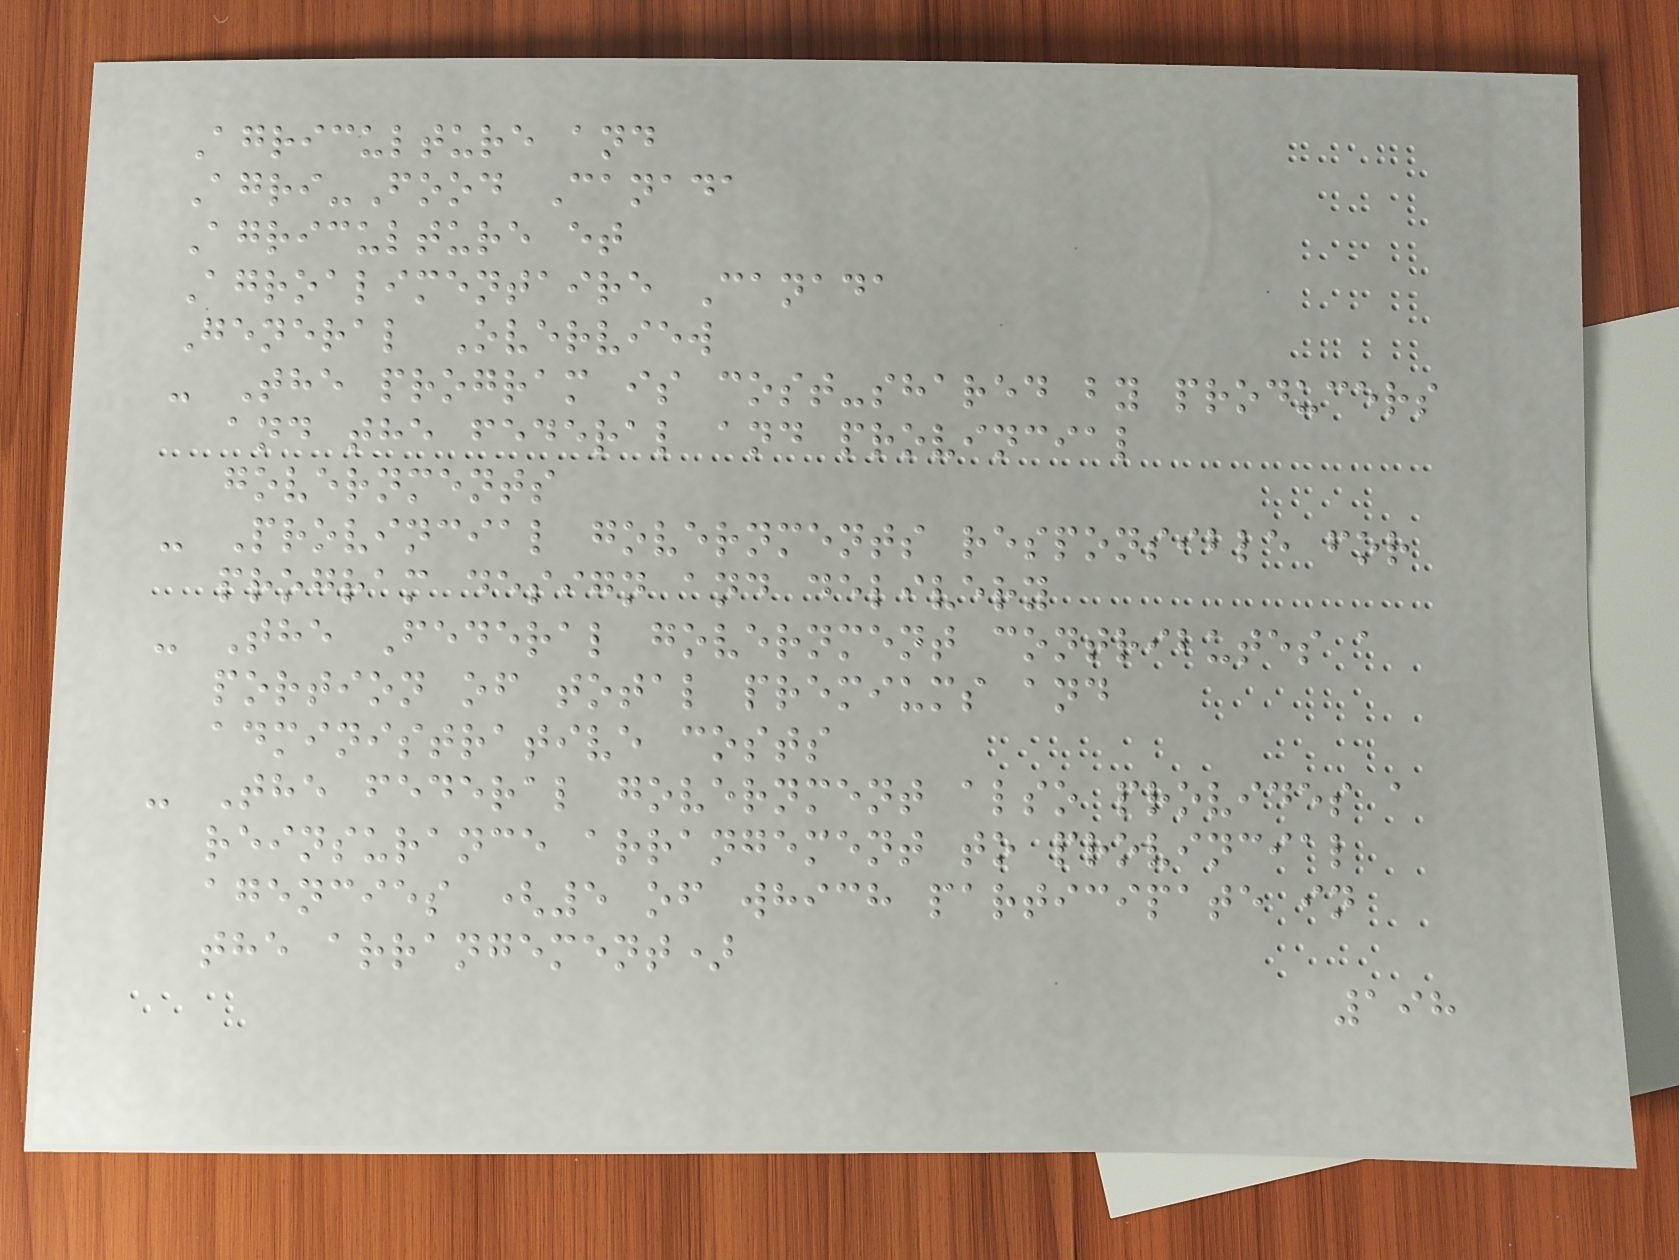Agriculture and
Agri-Food Canada
Agriculture et
Agroalimentaire Canada
General Overview
- The program is cost-shared by producers
and the federal and provincial
governments
- Provincial governments responsible for
program design and delivery
- The Federal government contributes a
portion of total premiums and
administrative costs
- The federal government also provides a
reinsurance arrangement to provincial
agencies (5 of which participate in
the arrangement)
198
